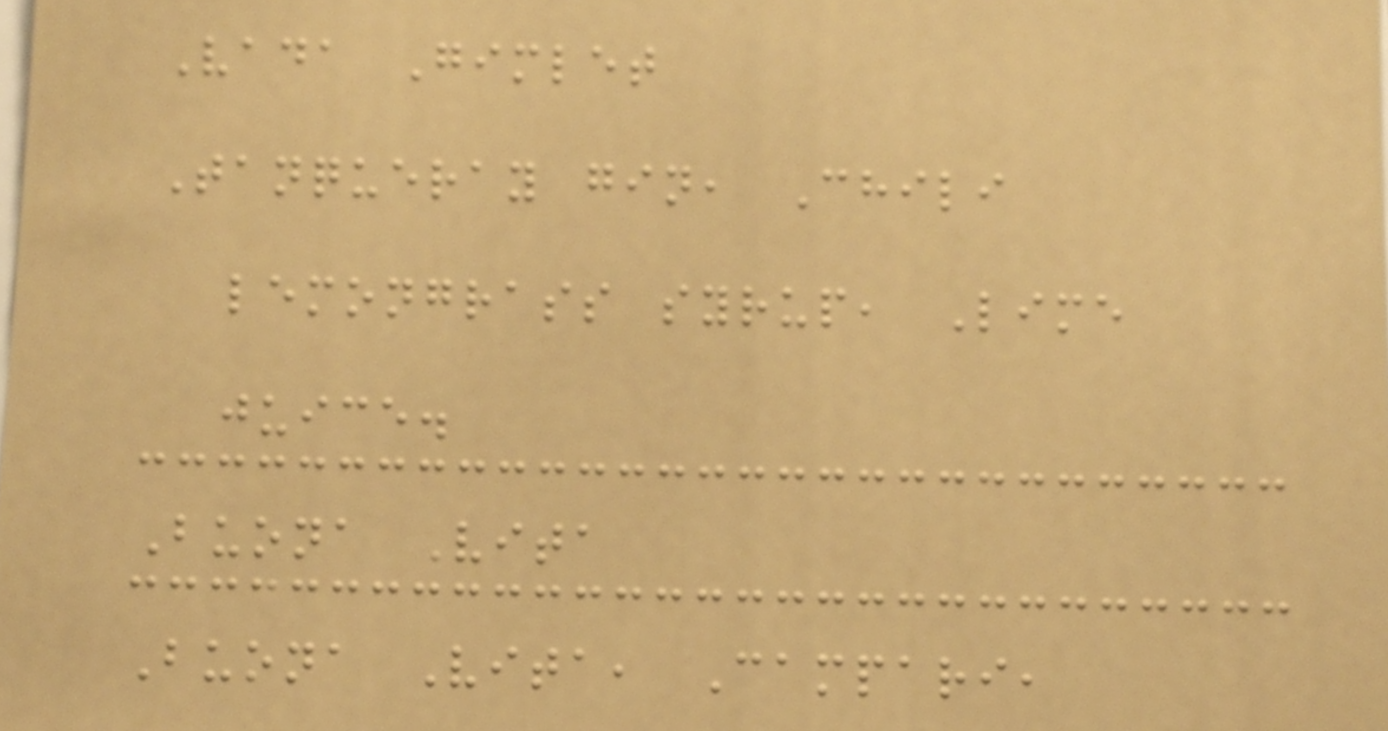Vada Gimlet
Tanqueray gin, Chili
lemongrass syrup, Lime
juice.
Buona Vita
Buona Vita, Campari,
